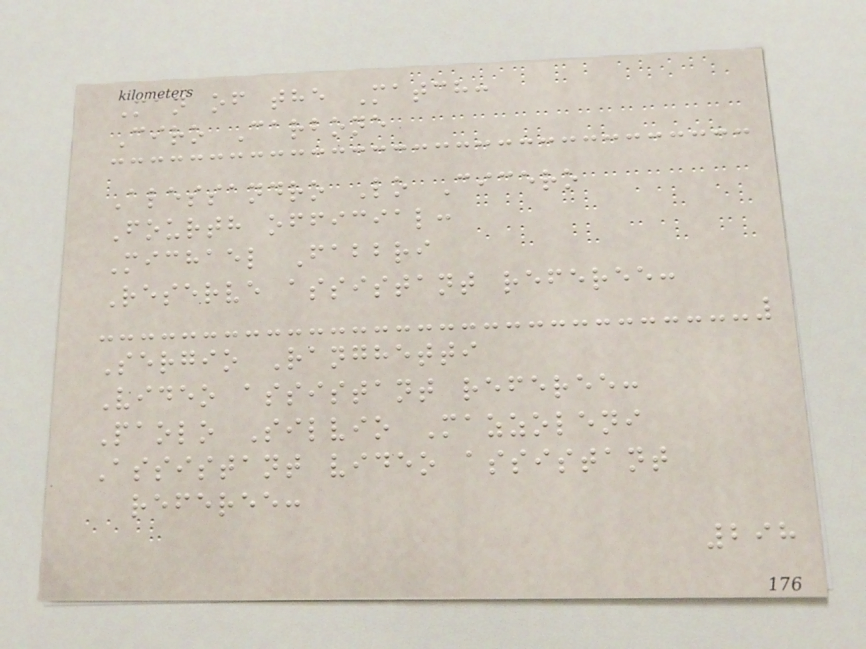Man of the Match:
Ciro Carbone
Alessandro Lo Cicero
Fourth official:
Michael Fabbri
Reserve assistant referee:
Sergio Ranghetti
Video assistant referee:
Paolo Silvio Mazzoleni
Assistant video assistant
referee:
298
